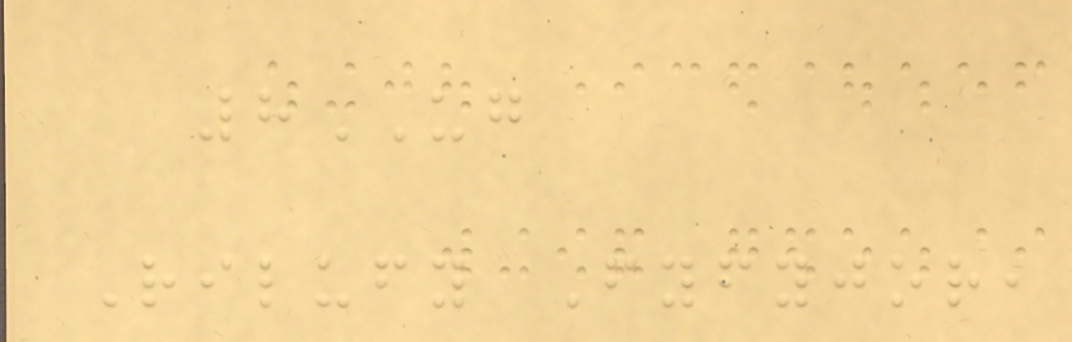8UG
Rilufy Fyfyjor,
